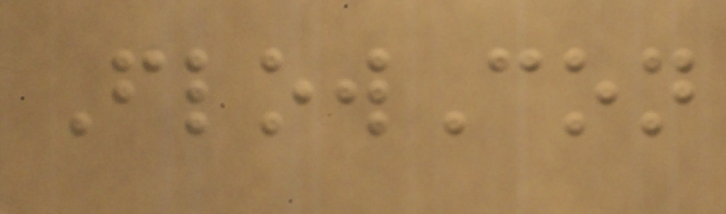FlowCon
